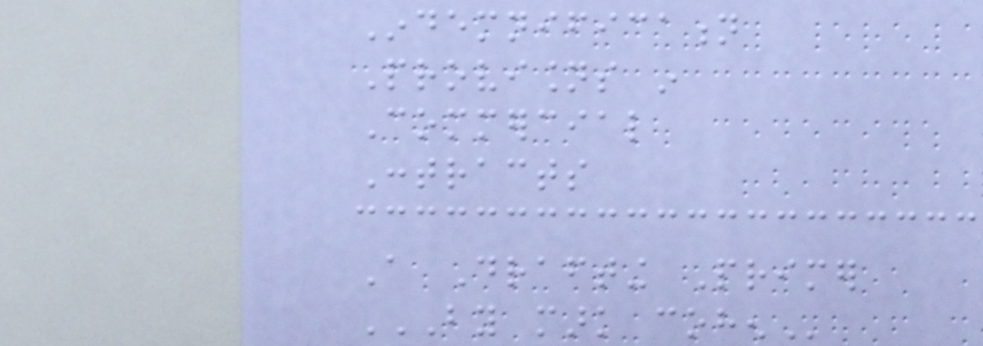Indemnification
Provisions in
Commercial
Contracts
A Drafting Primer
BY MARK COHEN
